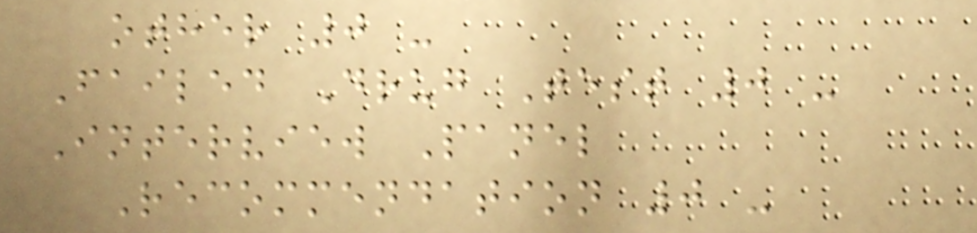other 0 -
Failed Drug Test 0 -
Interview Panel
Recommendation 0 -
